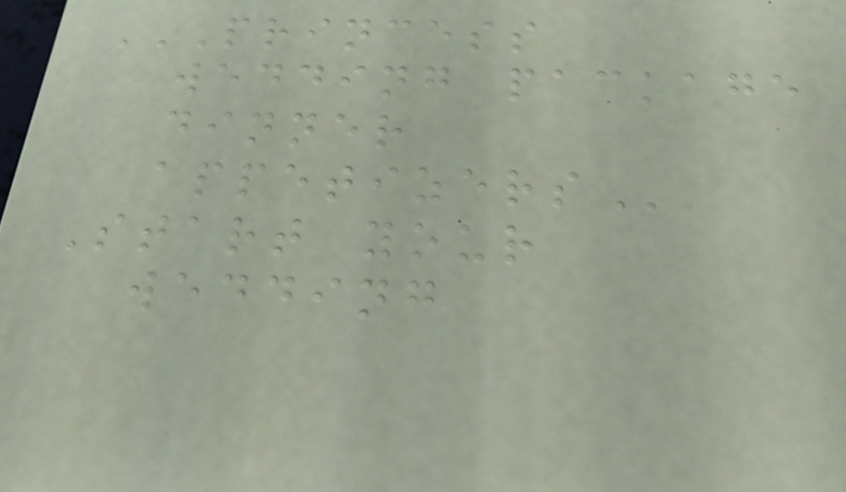PRINCESS
WEDDING PACKAGE
DINNER
APPETIZERS
Start your
wedding
